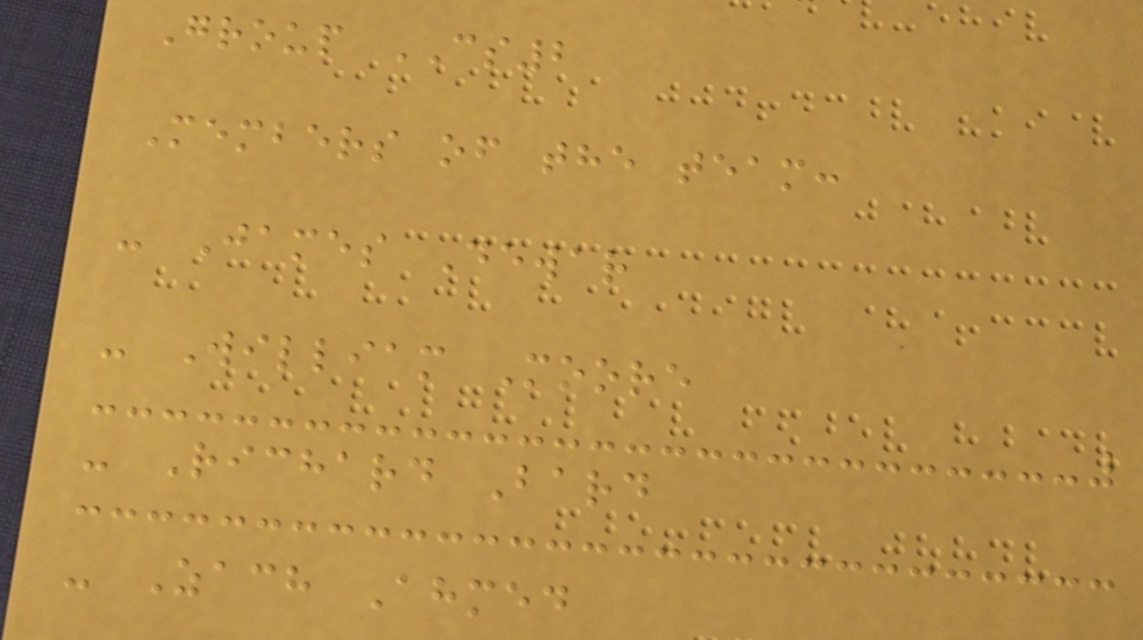Group CS2
Members of the team:
- James Dewar
- William Moore
- Richard Bard
- Zach Ahmed
